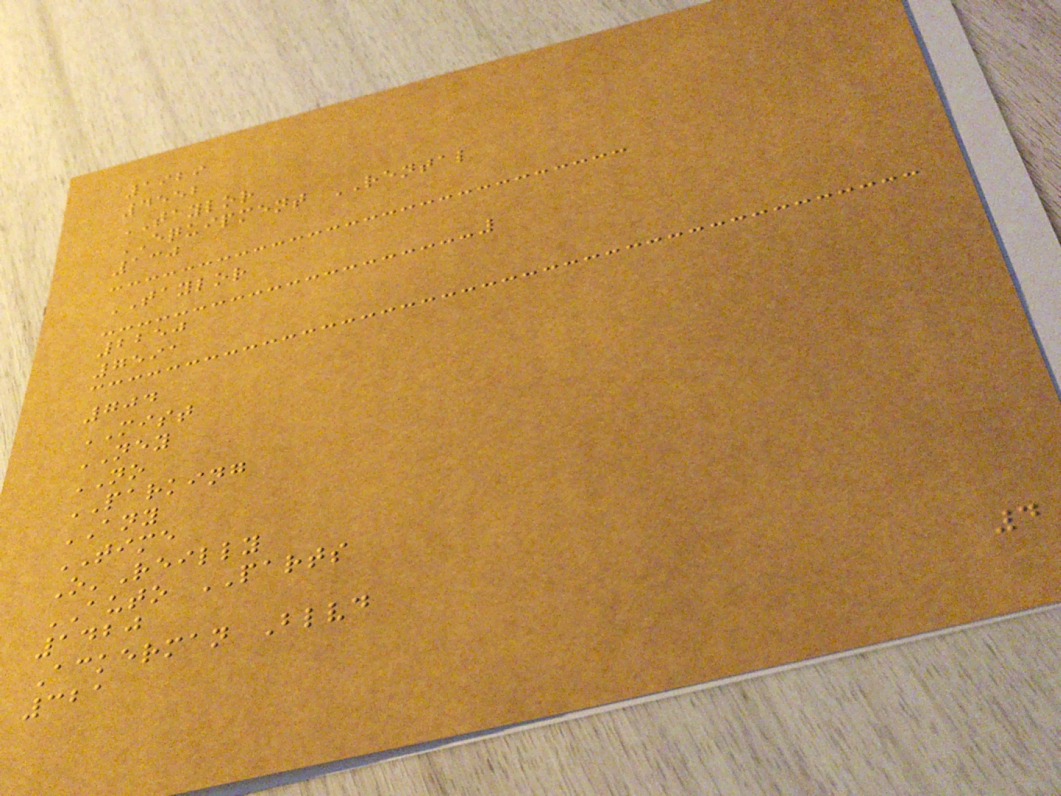1929
4552
TAYLOR
EQUIPMENT RENTAL
130
TAYLOR
2250
7591
704
MIST
NEY
NO
PARKING
ANY
TIME
O'Reilly
AUTO PARTS
1420
Ackerman Blvd
321
4
